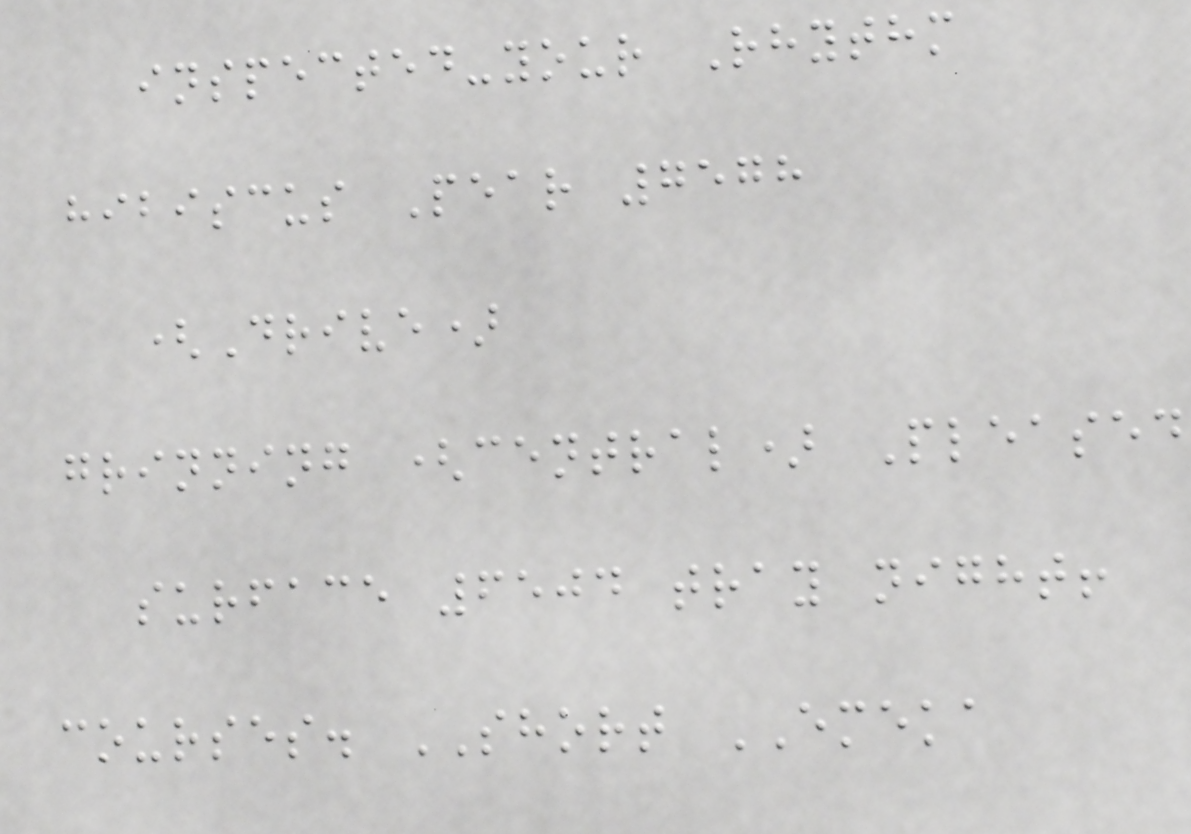inspected-your Rhythm
hibiscus Pear 7578
(Drive)
grinning (central) Pleased
surface 6504 tray night!
courses. SHORT EMEKA
